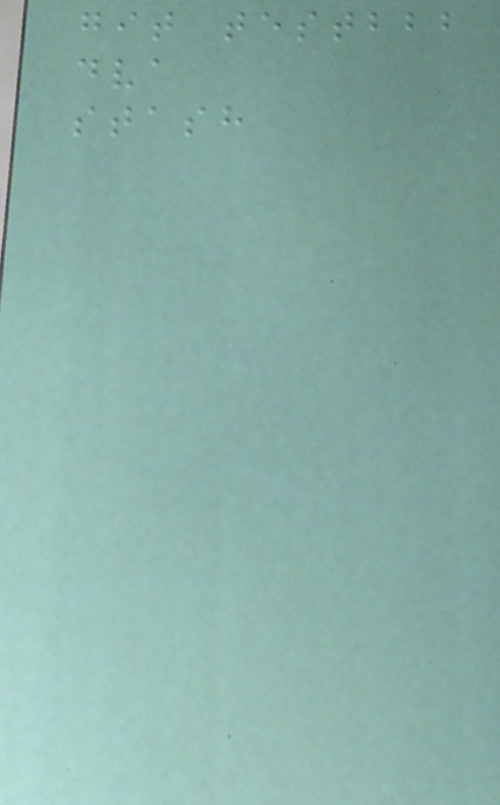git testbbb
dva
stash
